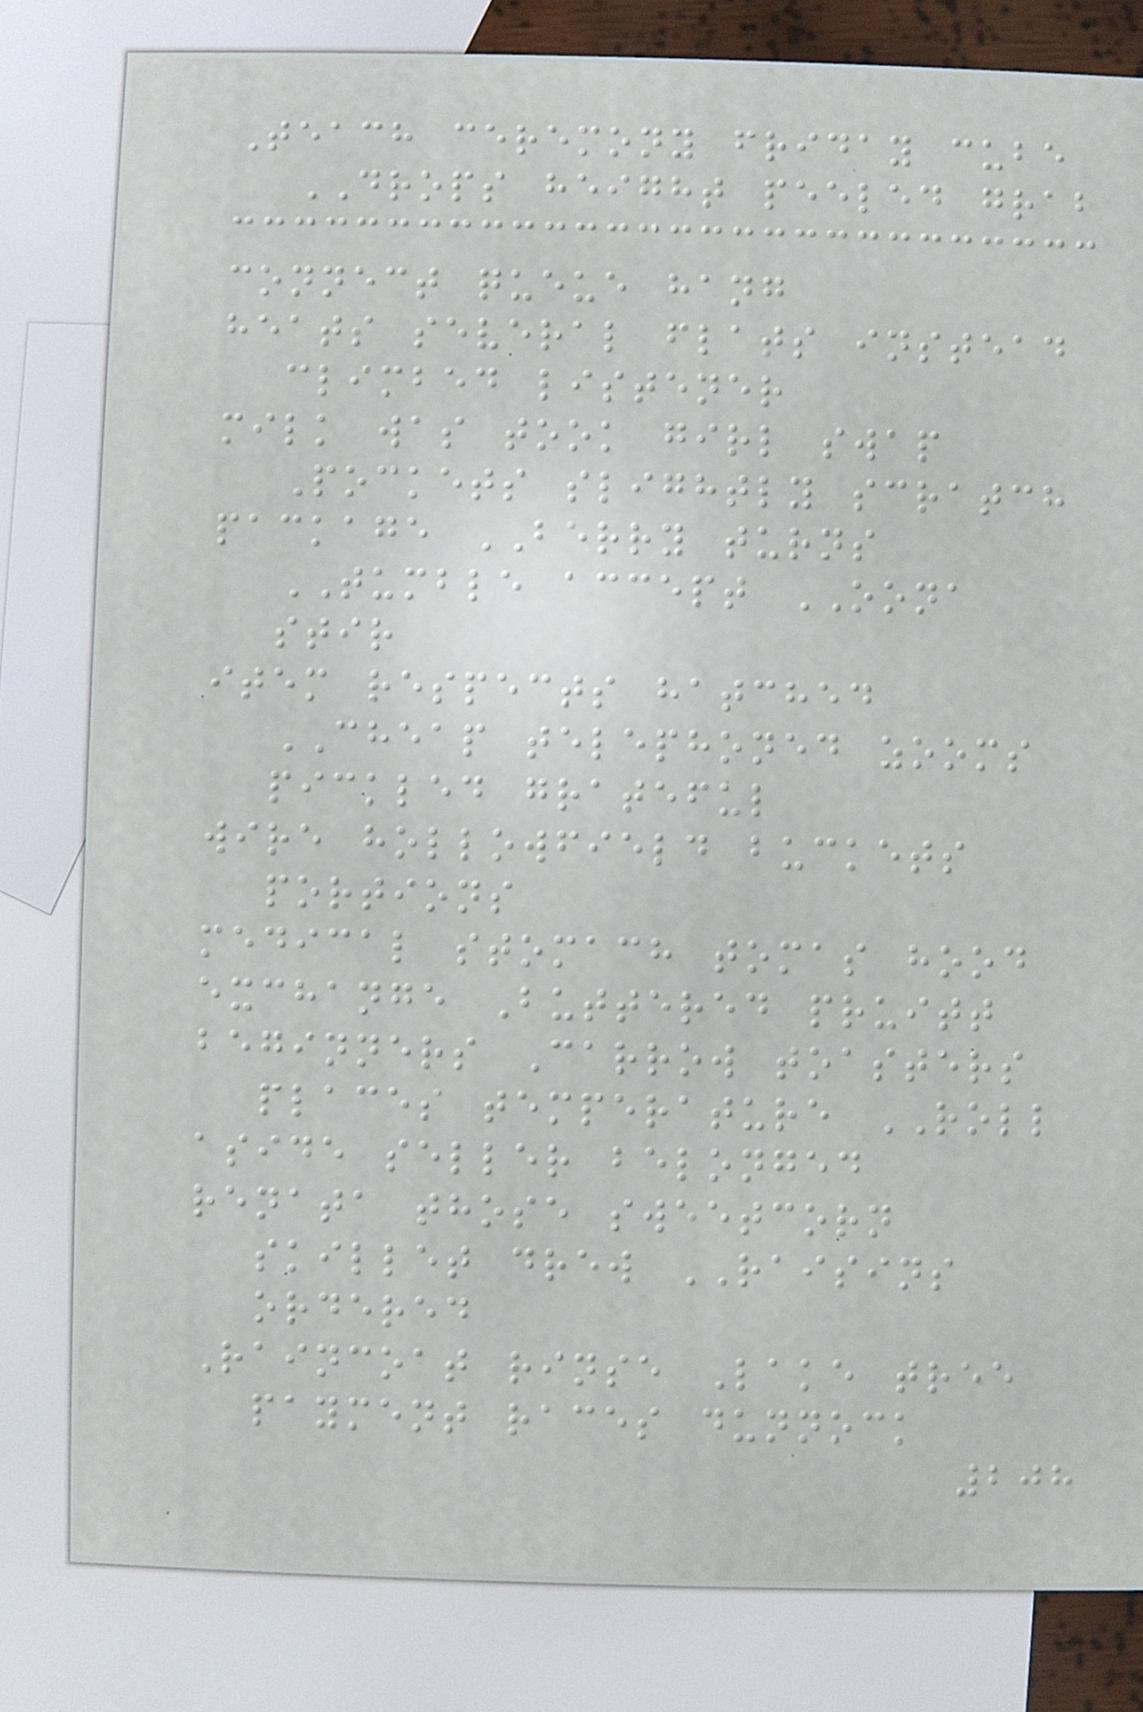Teach ceremony friday cube
DROPS height peeled grab
connect queue hang
heats several flats instead
climbed listener
milk was took girl swap
Pockets slightly scratch
package BERRY turns
TUMBLE accept OONA
stir
item respects hatched
CHEAP telephoned zooms
pickled grateful
wire hollowfield buckets
portions
medical stomach tomas hood
exchange Buttered pruitt
beginners Carrow toasters
places temperature ROLL
aside seller belonged
renata those sweetcorn
skillet drew RAISINS
ordered
Raincoat rinse Lake tree
payment races dunnock
208
